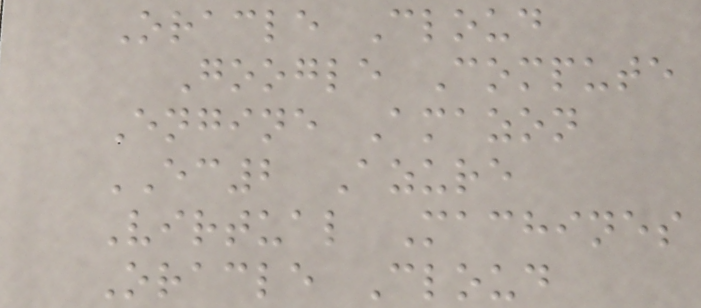Oracle Cloud
Google Compute
Engine Amazon
EC2 Azure
Virtual Machines
Oracle Cloud
